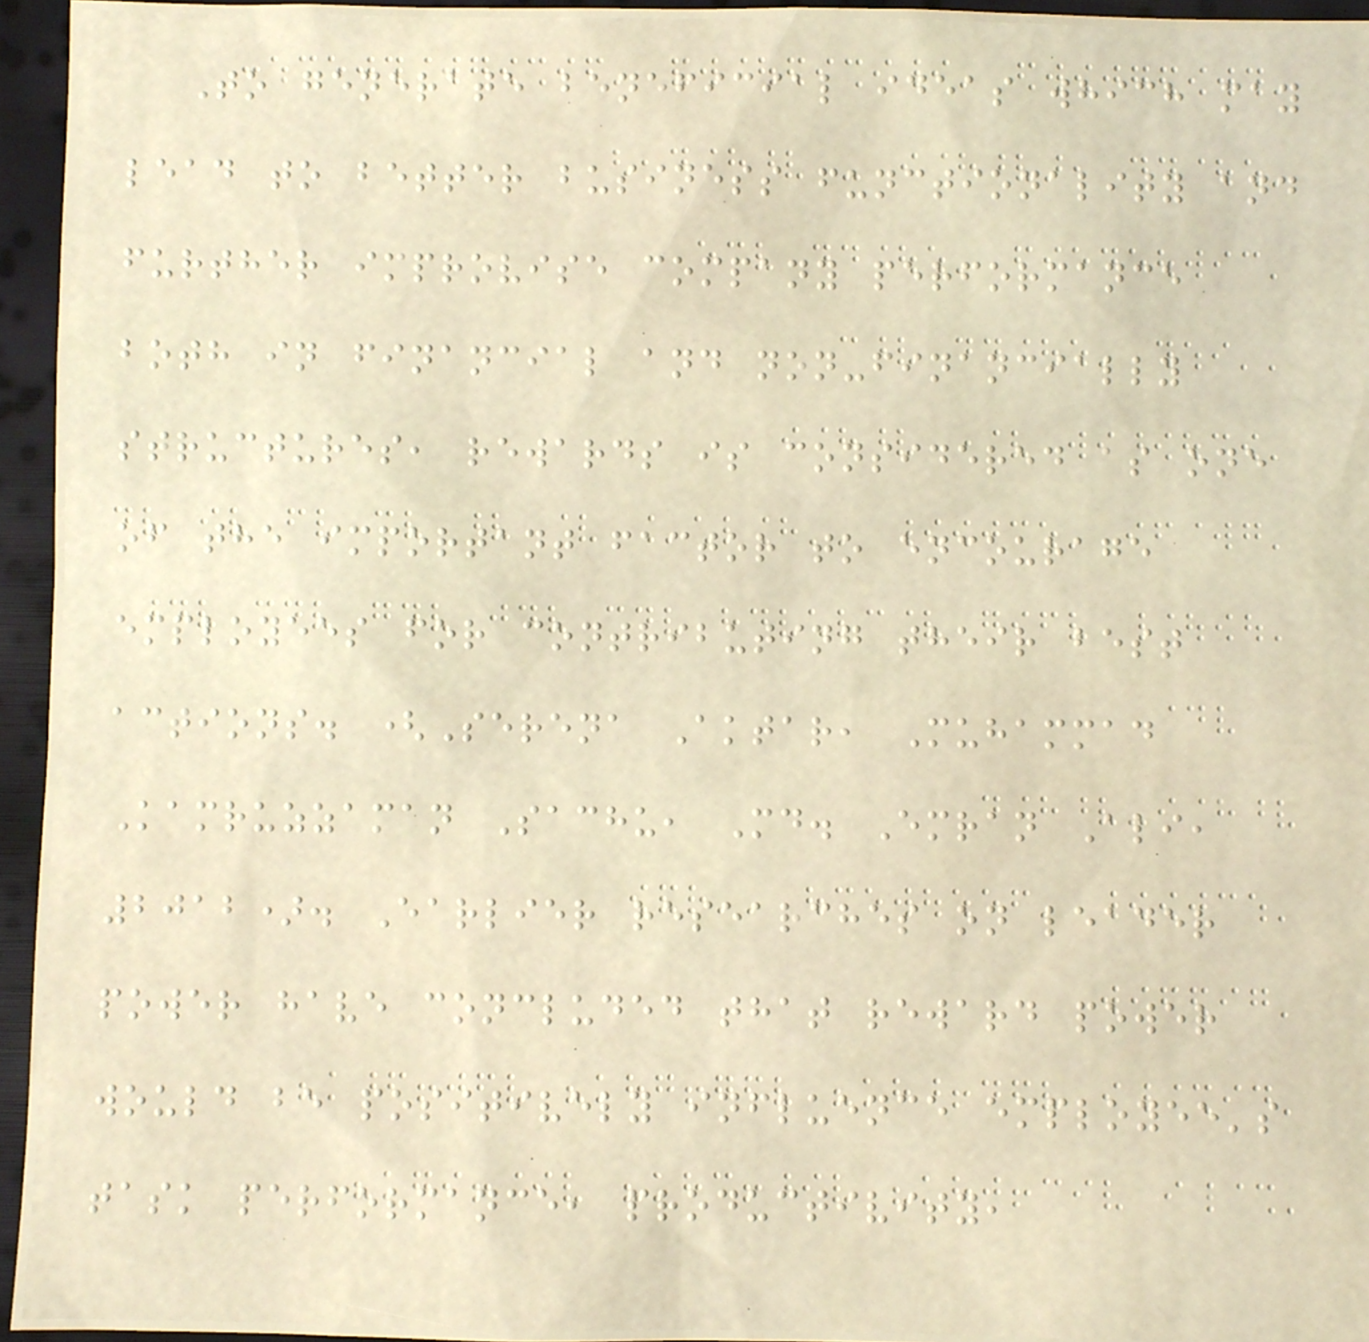To generate beneficial ideas which may
lead to better business functionality and
further improvise company performance
both in financial and non-financially
structures, rewards is considered as one
of the important factor to encourage
employees for contributing their best
actions. (Serena Aktar, Muhammad
Kamruzzaman Sachu, Md. Emran Ali,
2012). Earlier researches on leader
power have concluded that reward power
would be positively influence employee's
task performance, productivity,
